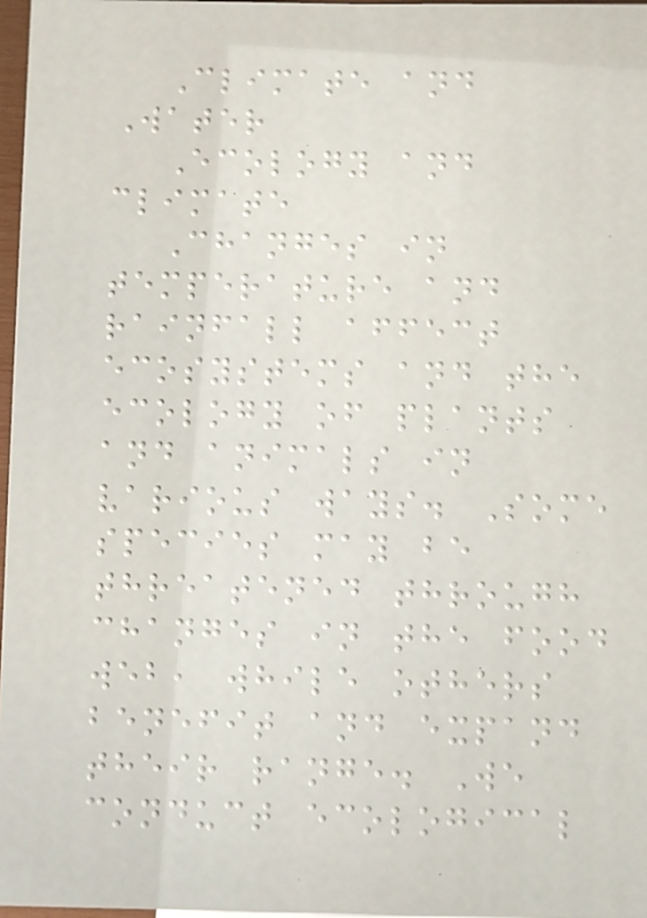Climate and
Water
Ecology and
climate
Changes in
temperature and
rainfall affect
ecosystems and the
ecology of plants
and animals in
various ways. Some
species may be
threatened through
changes in the food
web, while others
benefit and expand
their range. We
conduct ecological
